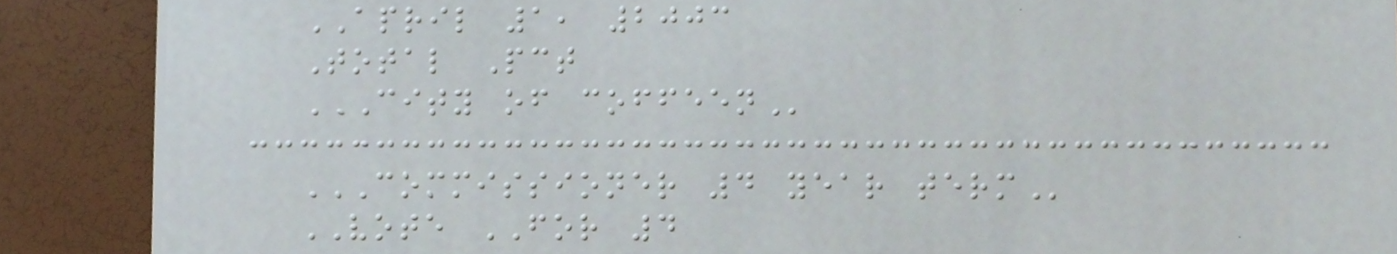APRIL 1, 2003
Total Pct
CITY OF COFFEEN
COMMISSIONER 4 YEAR TERM
VOTE FOR 4
